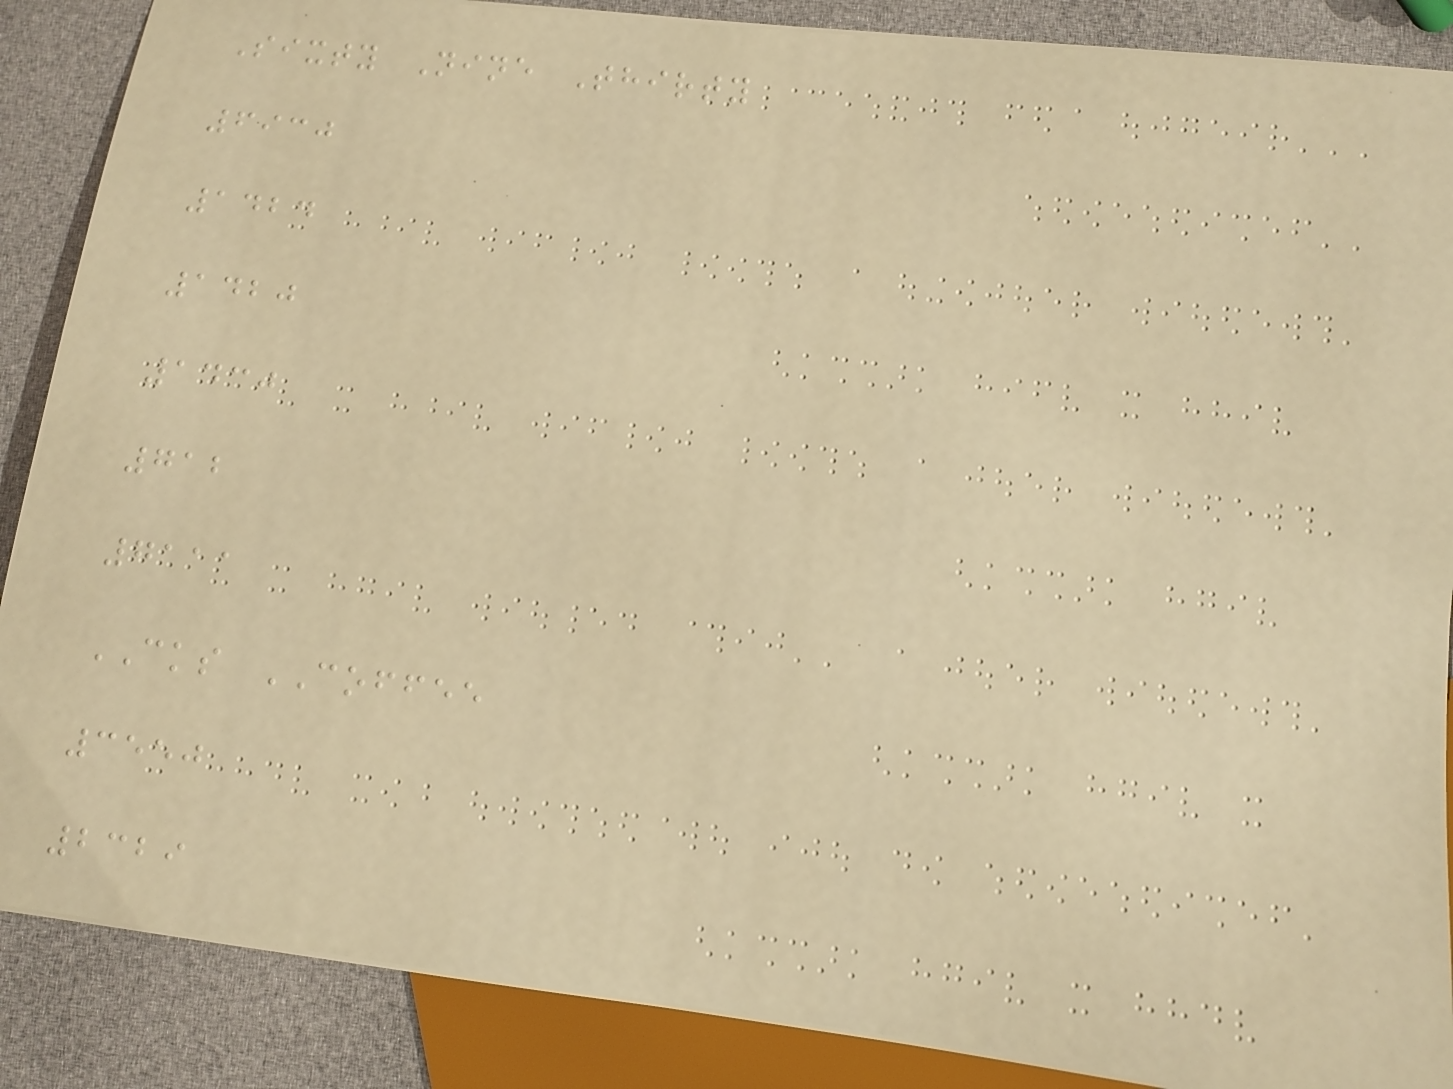Sixty Nine Thirty
6930
1424
1420
1430
712
7111
CKS COFFEE
3550
2329
